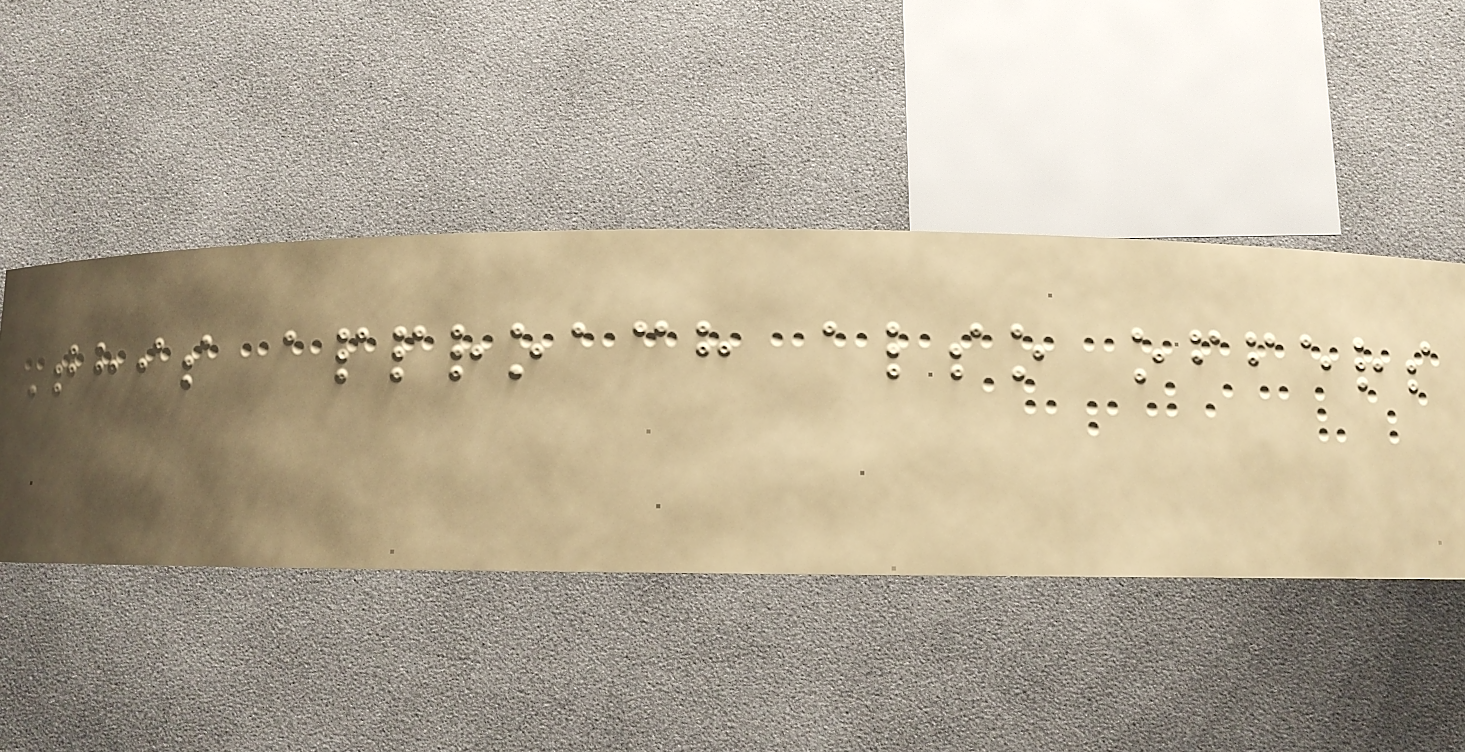This approach also offers
